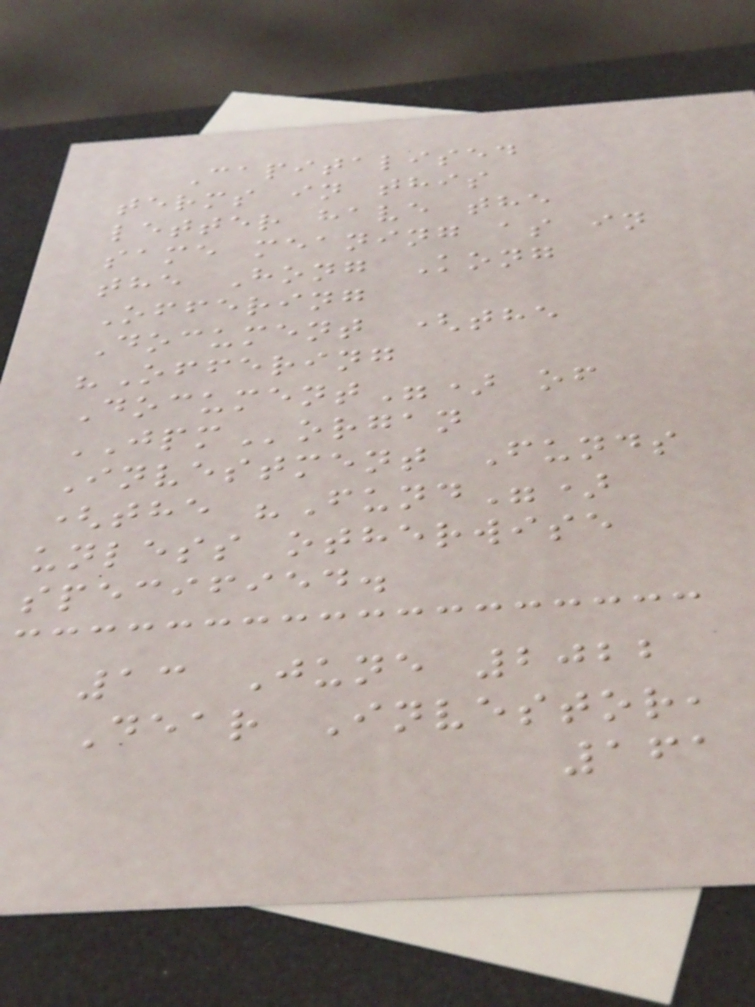Capitalised
terms in this
letter have the
same meaning as in
the Hong Kong
Offering
Document (the
"Offering
Document") of
JPMorgan
Investment Funds
(the "Fund")
unless otherwise
specified.
13 June 2022
Dear Investor,
161
